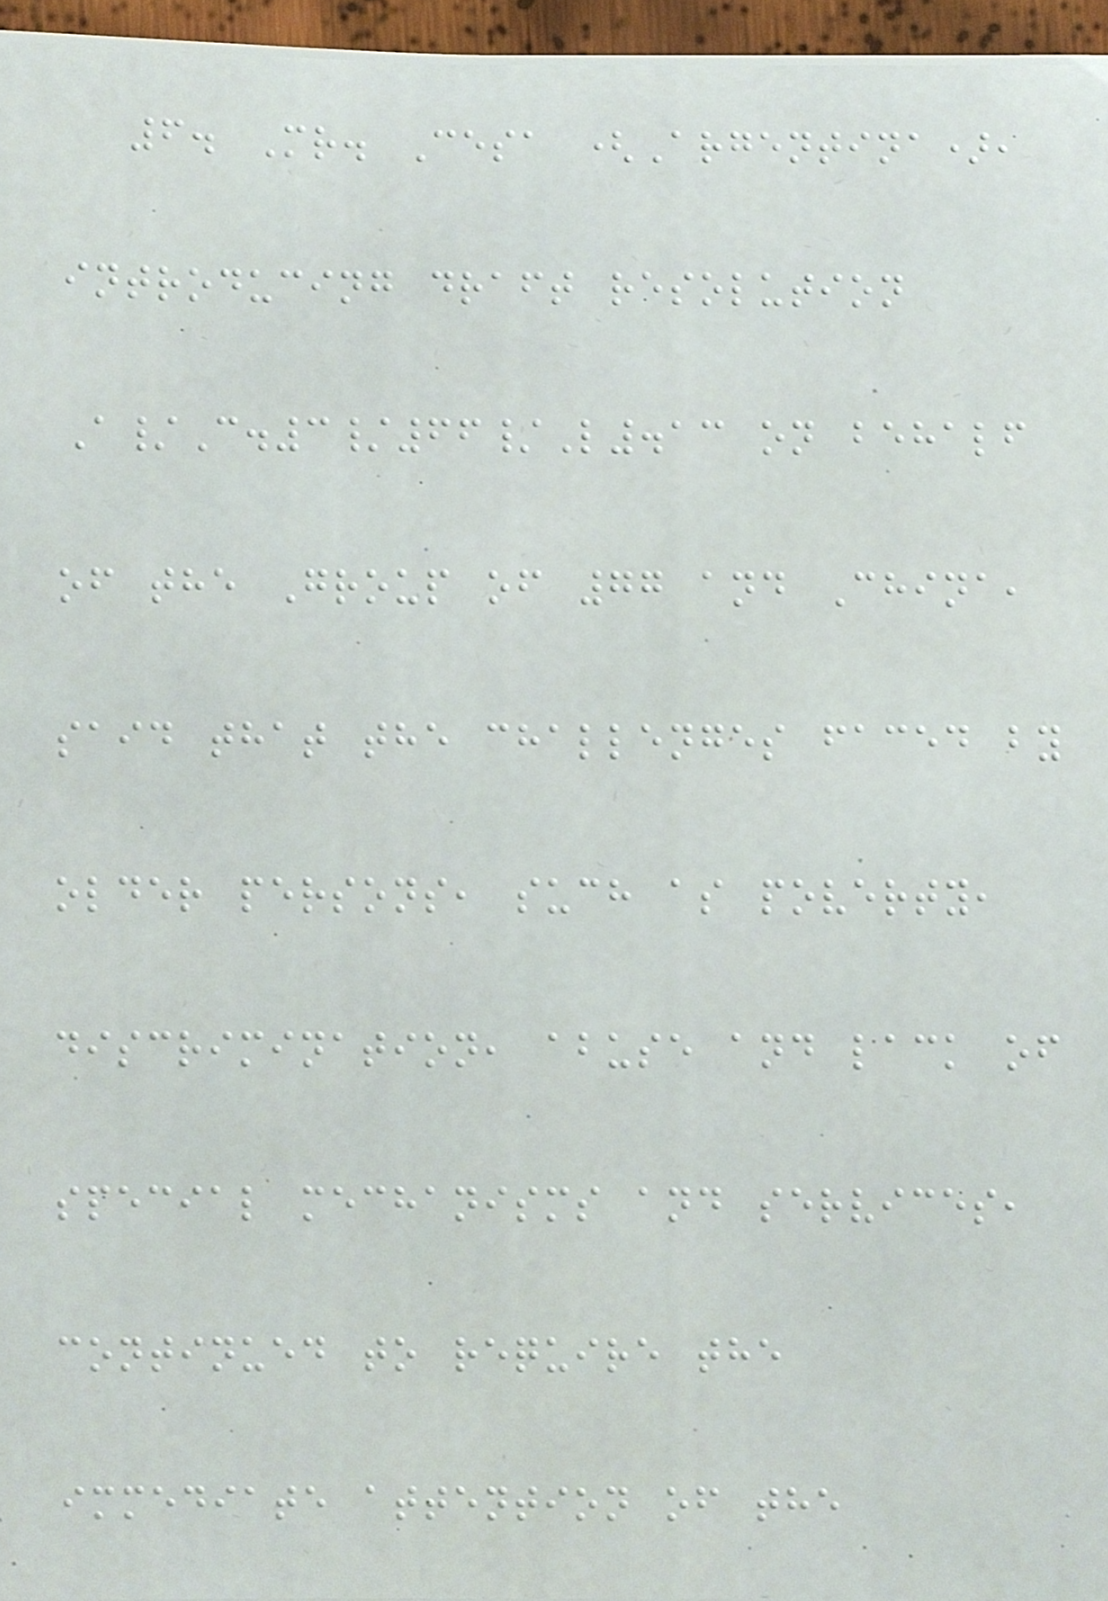6. Mr. Cesa (Argentina),
introducing draft resolution
A/C.3/66/L.13 on behalf
of the Group of 77 and China,
said that the challenges faced by
older persons, such as poverty,
discrimination, abuse and lack of
special mechanisms and services,
continued to require the
immediate attention of the
